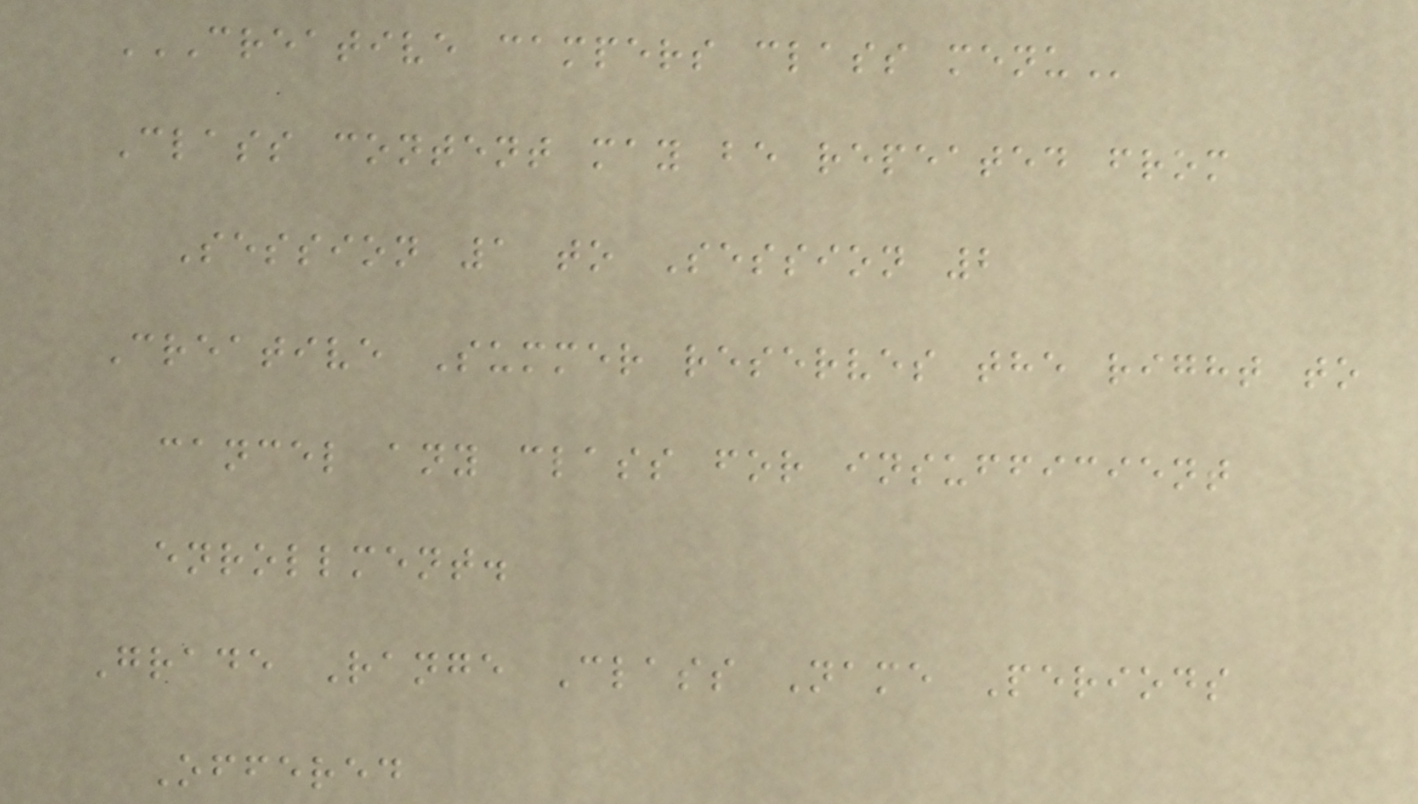CREATIVE CAMPERS CLASS MENU
Class content may be repeated from
Session 1 to Session 2
Creative Summer reserves the right to
cancel any class for insufficient
enrollment.
Grade Range Class Name Periods
Offered
